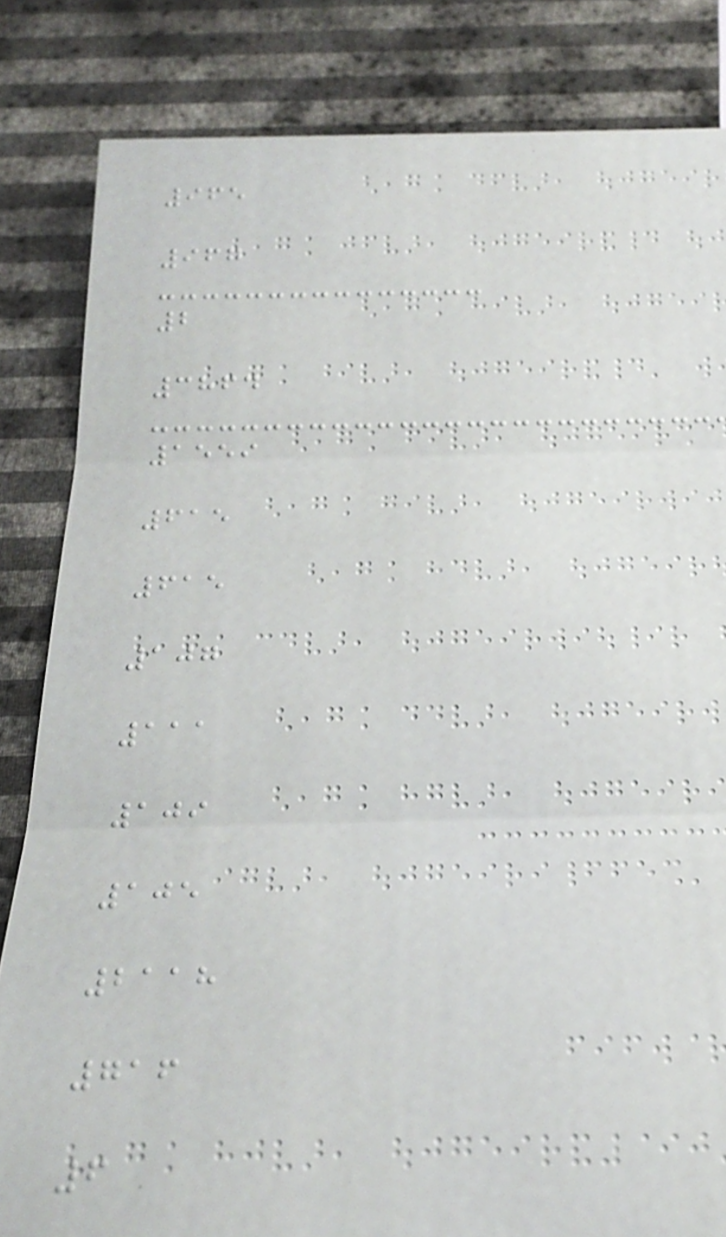965
967
2
3864
1559
615
615
107
111
109
105
2118
716
6
